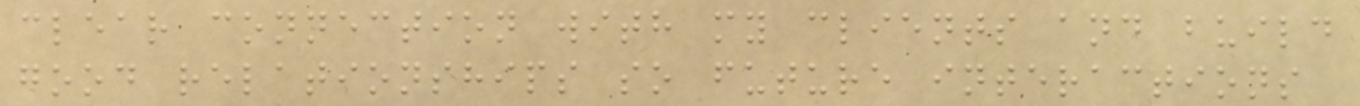clear connection with my clients and build
good relationships so future interactions
